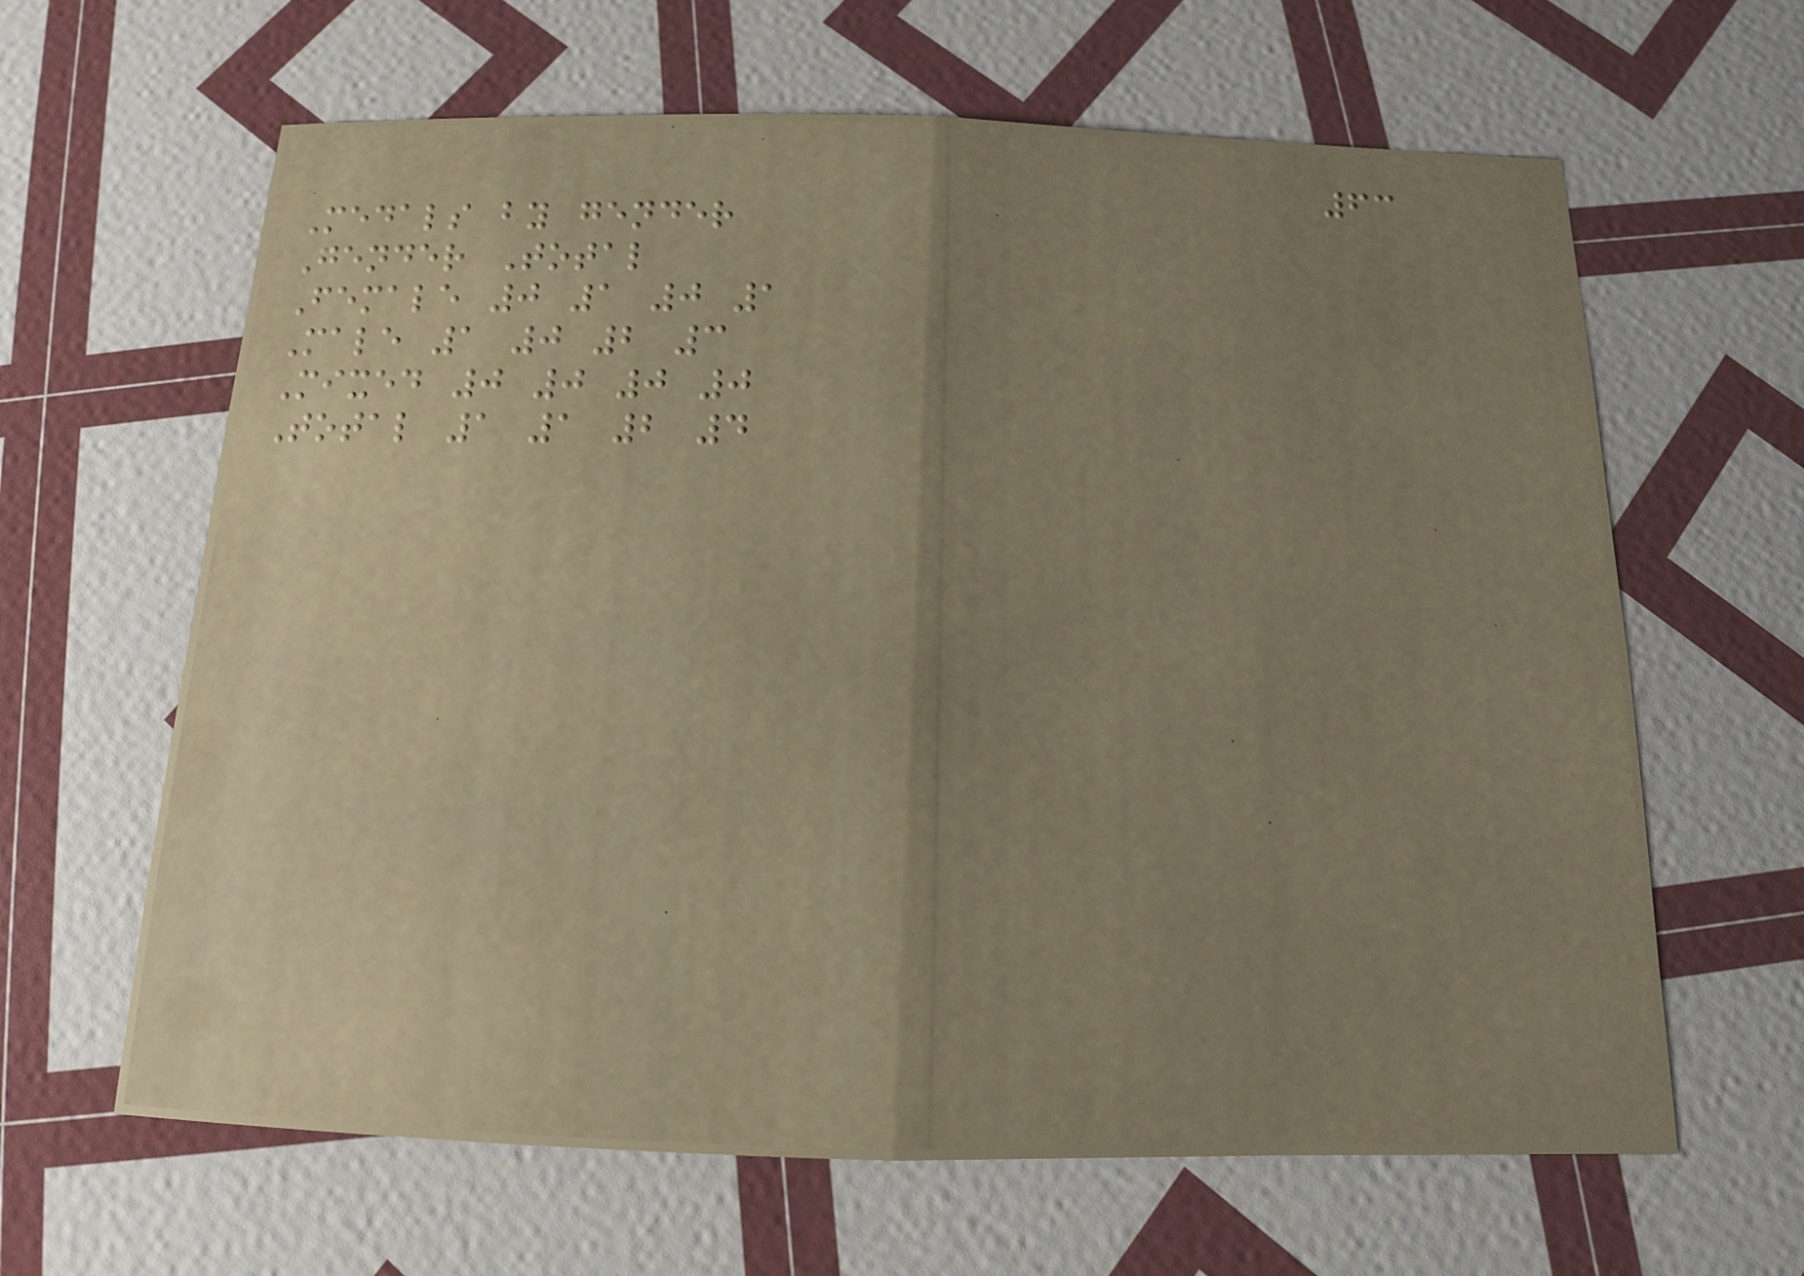63
Medals by gender
Gender Total
Female 0 1 0 1
Male 1 0 2 3
Mixed 0 0 0 0
Total 1 1 2 4
